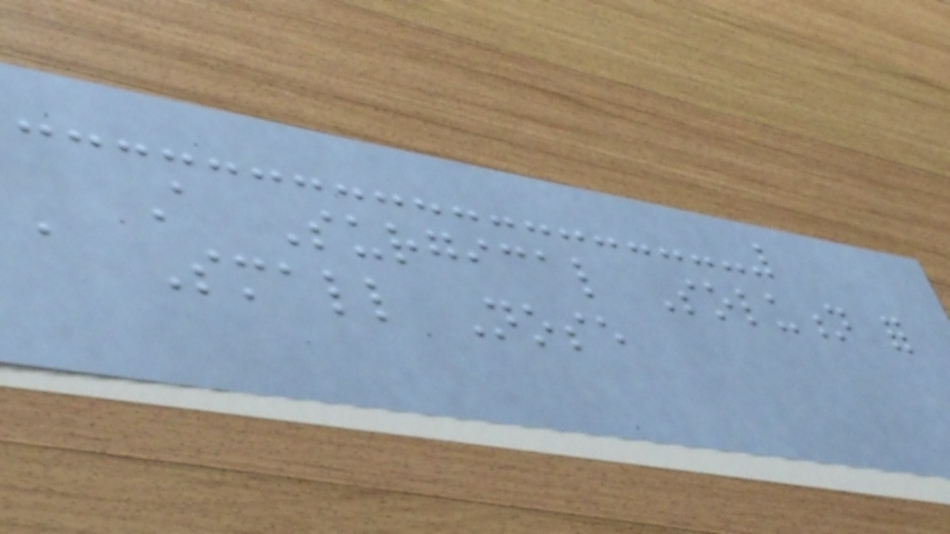A Surgical Solution for
a Small Nose
